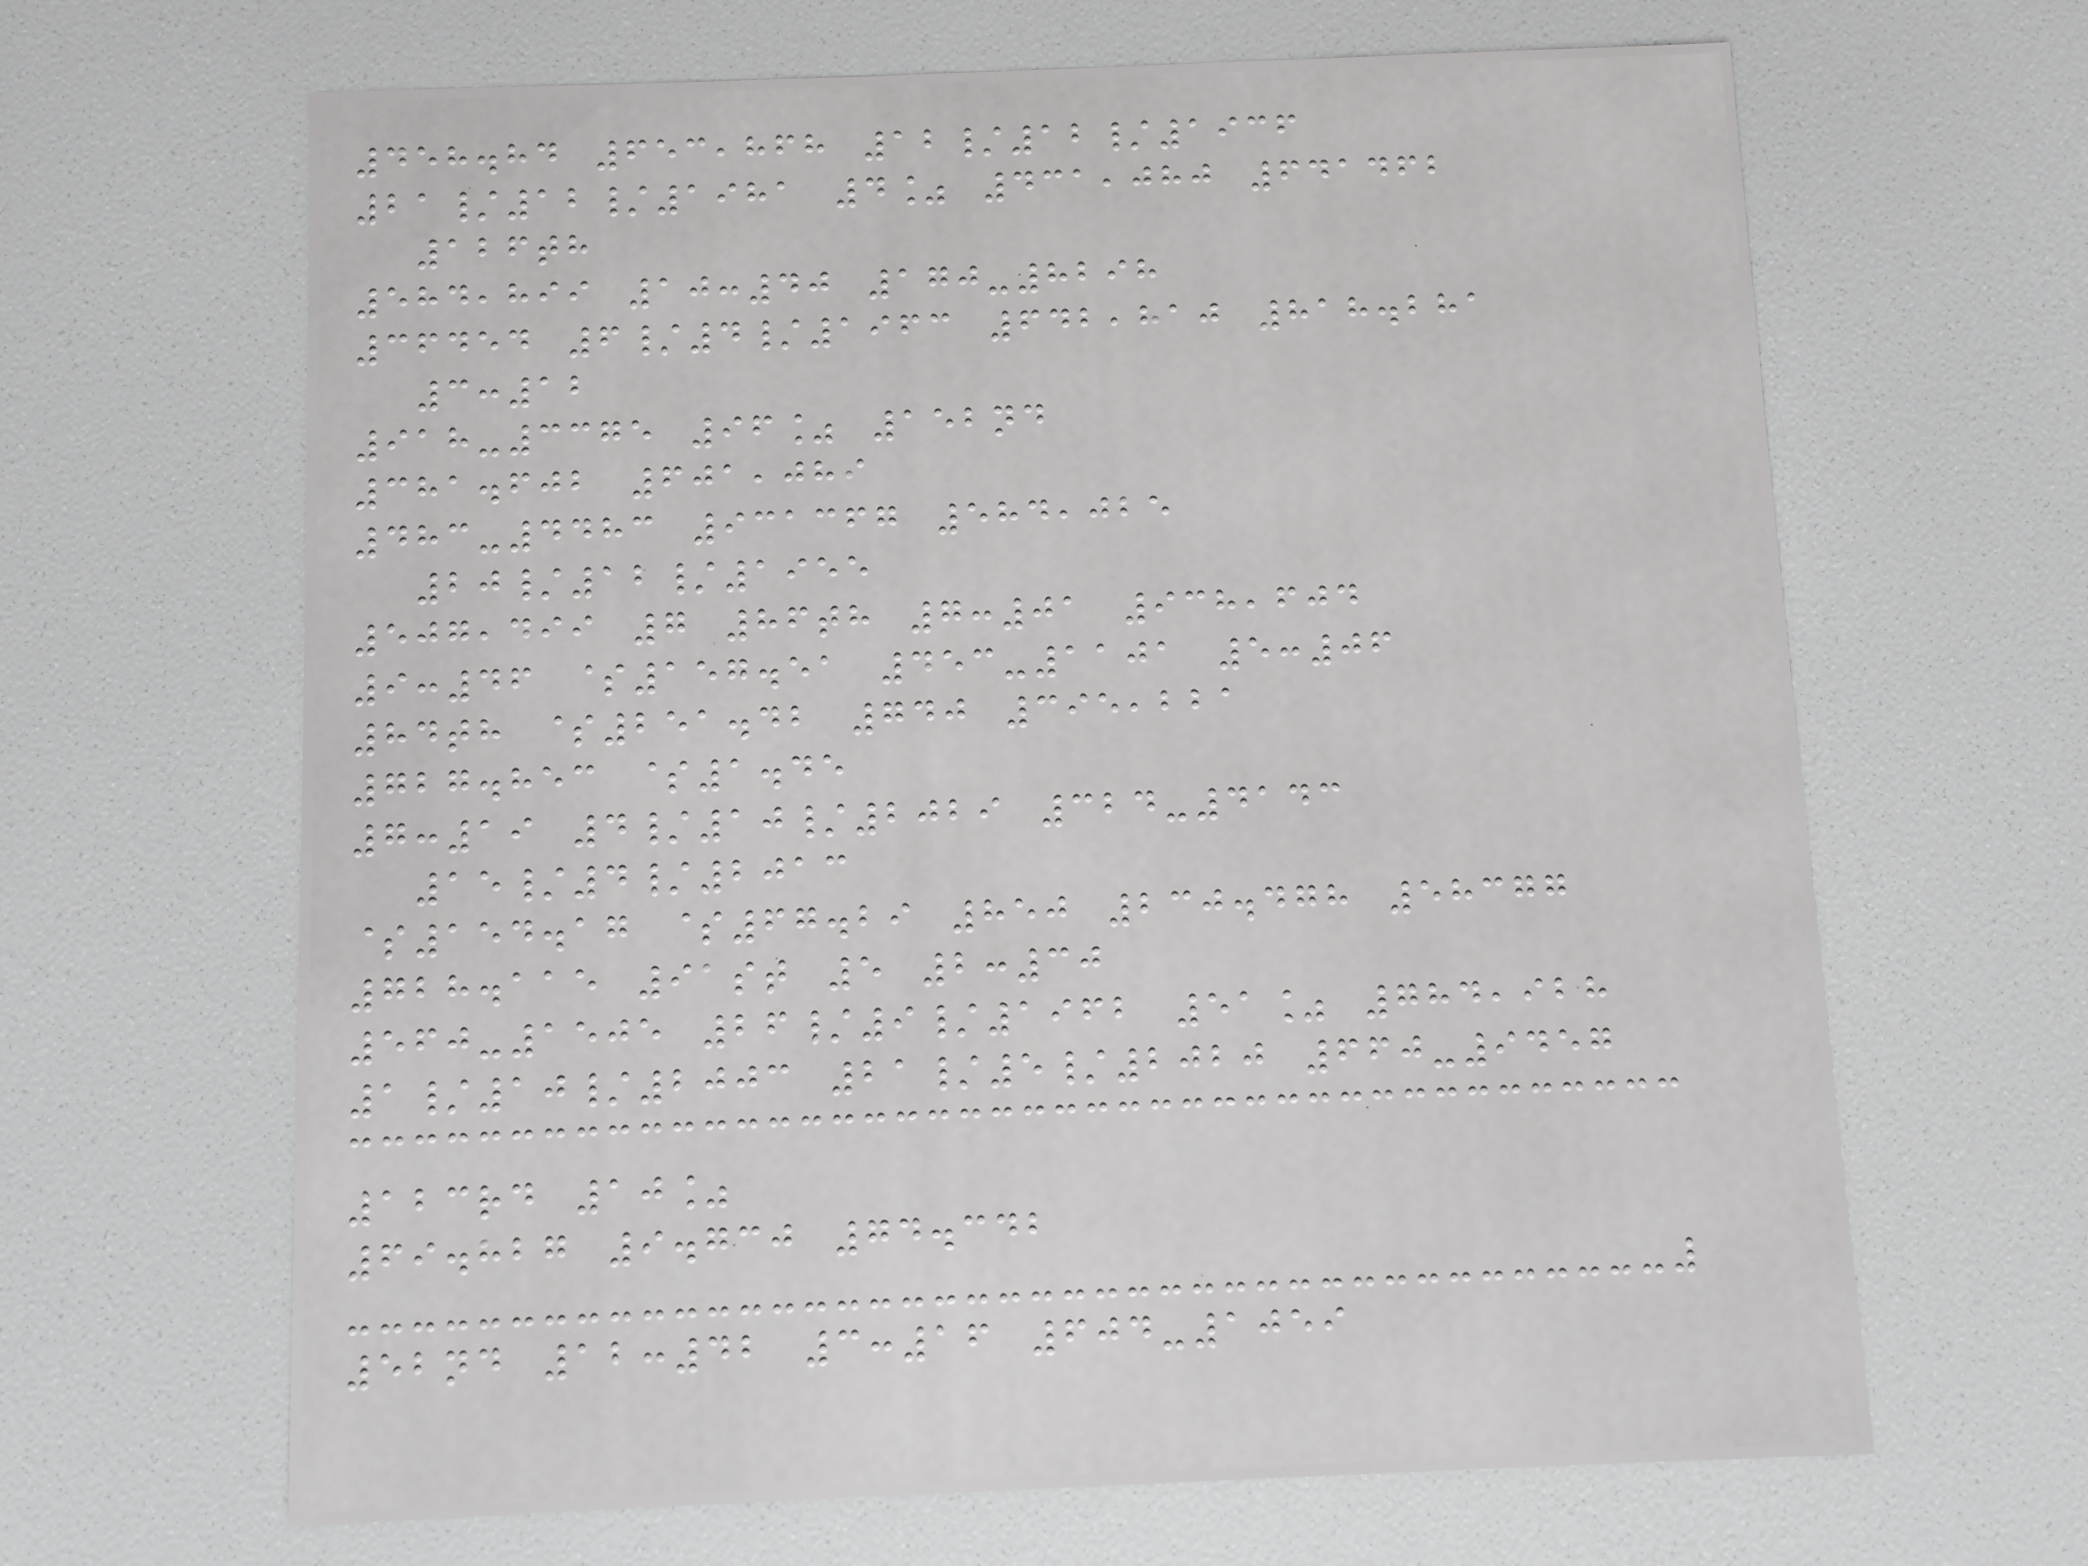458.84 653,868 12/12/1936
21/12/1981 4% 431,080 641462
126th
584,899 10:40 170-8298
36454 6/4/1963 642,810 818.281
3:12
918-3375 96% 152nd
381.602 601,089
483-4483 931367 584,025
20/12/1955
507,499 7 86th 7:01 938,604
9:46 $157.51 453-1101 5:06
84th $251.42 740 395,221
727.853 $1.45
7:19 4/10/2029 324-4143
15/4/2013
$154.17 $67.29 850 230.478 58377
728.115 91st 5 2:30
560-1505 26/9/1962 51% 784,928
1/10/2003 21/5/2020 660-9457
123rd 10%
69.827 9.730 74.342
52nd 12:42 3:16 604-1059
